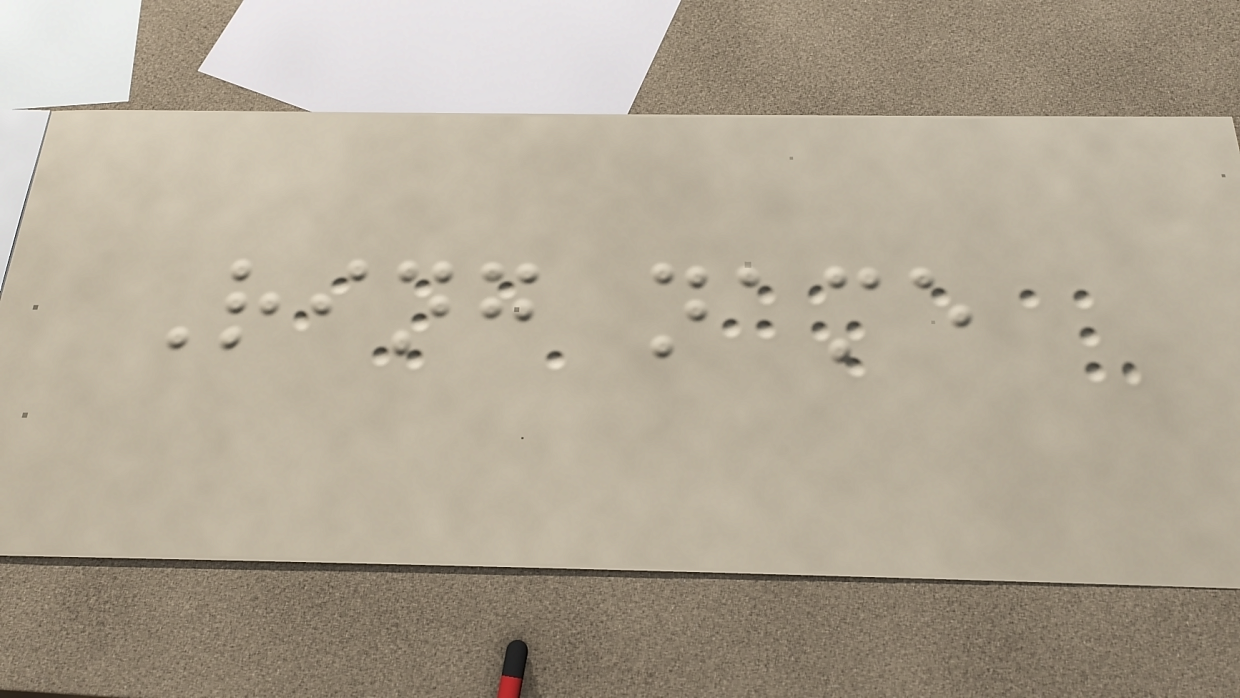Ring name
